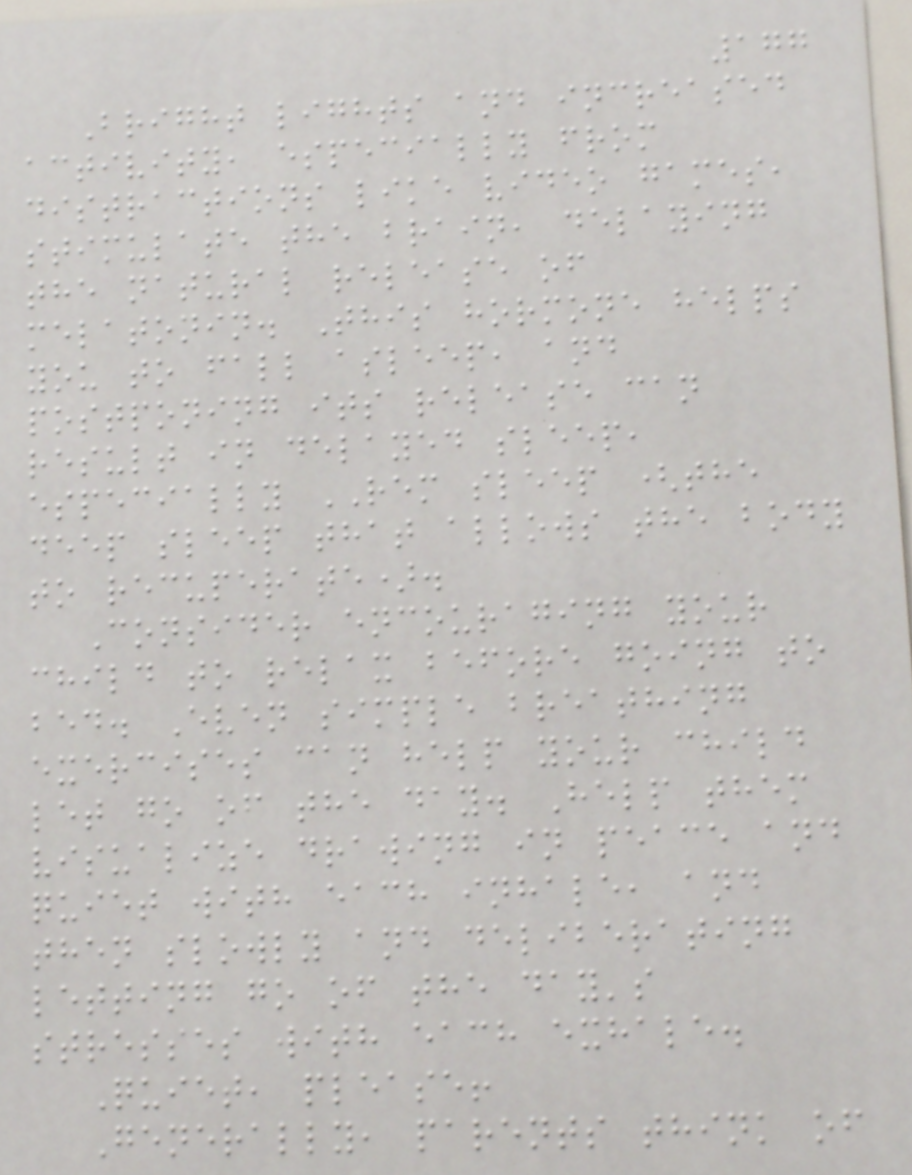177
Bright lights and increased
activity, especially from
distractions like video games,
stimulate the brain, delaying
the natural release of
melatonin. This hormone helps
you to fall asleep, and
postponing its release can
result in delayed sleep,
especially REM sleep (the
deep sleep that allows the body
to recuperate).
Consider encouraging your
child to relax before going to
bed. Even simple breathing
exercises can help your child
let go of the day. Help them
visualize drawing in peace and
quiet with each inhale, and
then slowly and deliberating
letting go of the day's
stresses with each exhale.
Quiet, please!
Generally, parents think of
